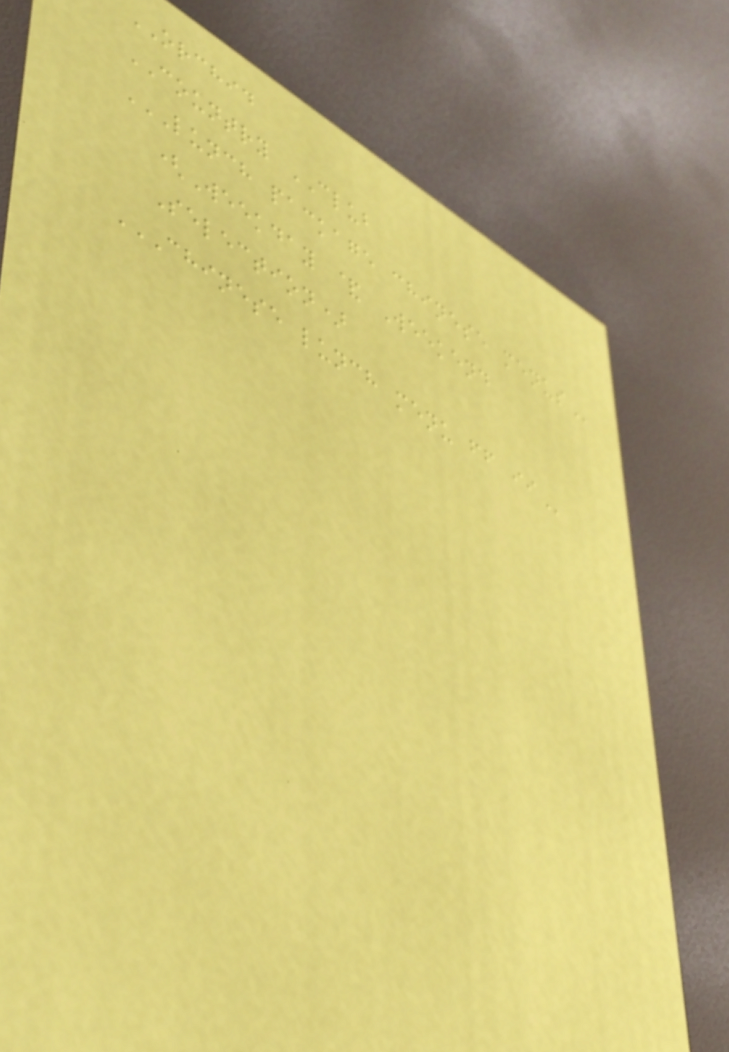ORCHID
COUNTRY CLUB
LUNCH PACKAGE CHINESE MENUS
(Weekday & Weekend
Selection)
CHINESE LUNCH MENU FF II
